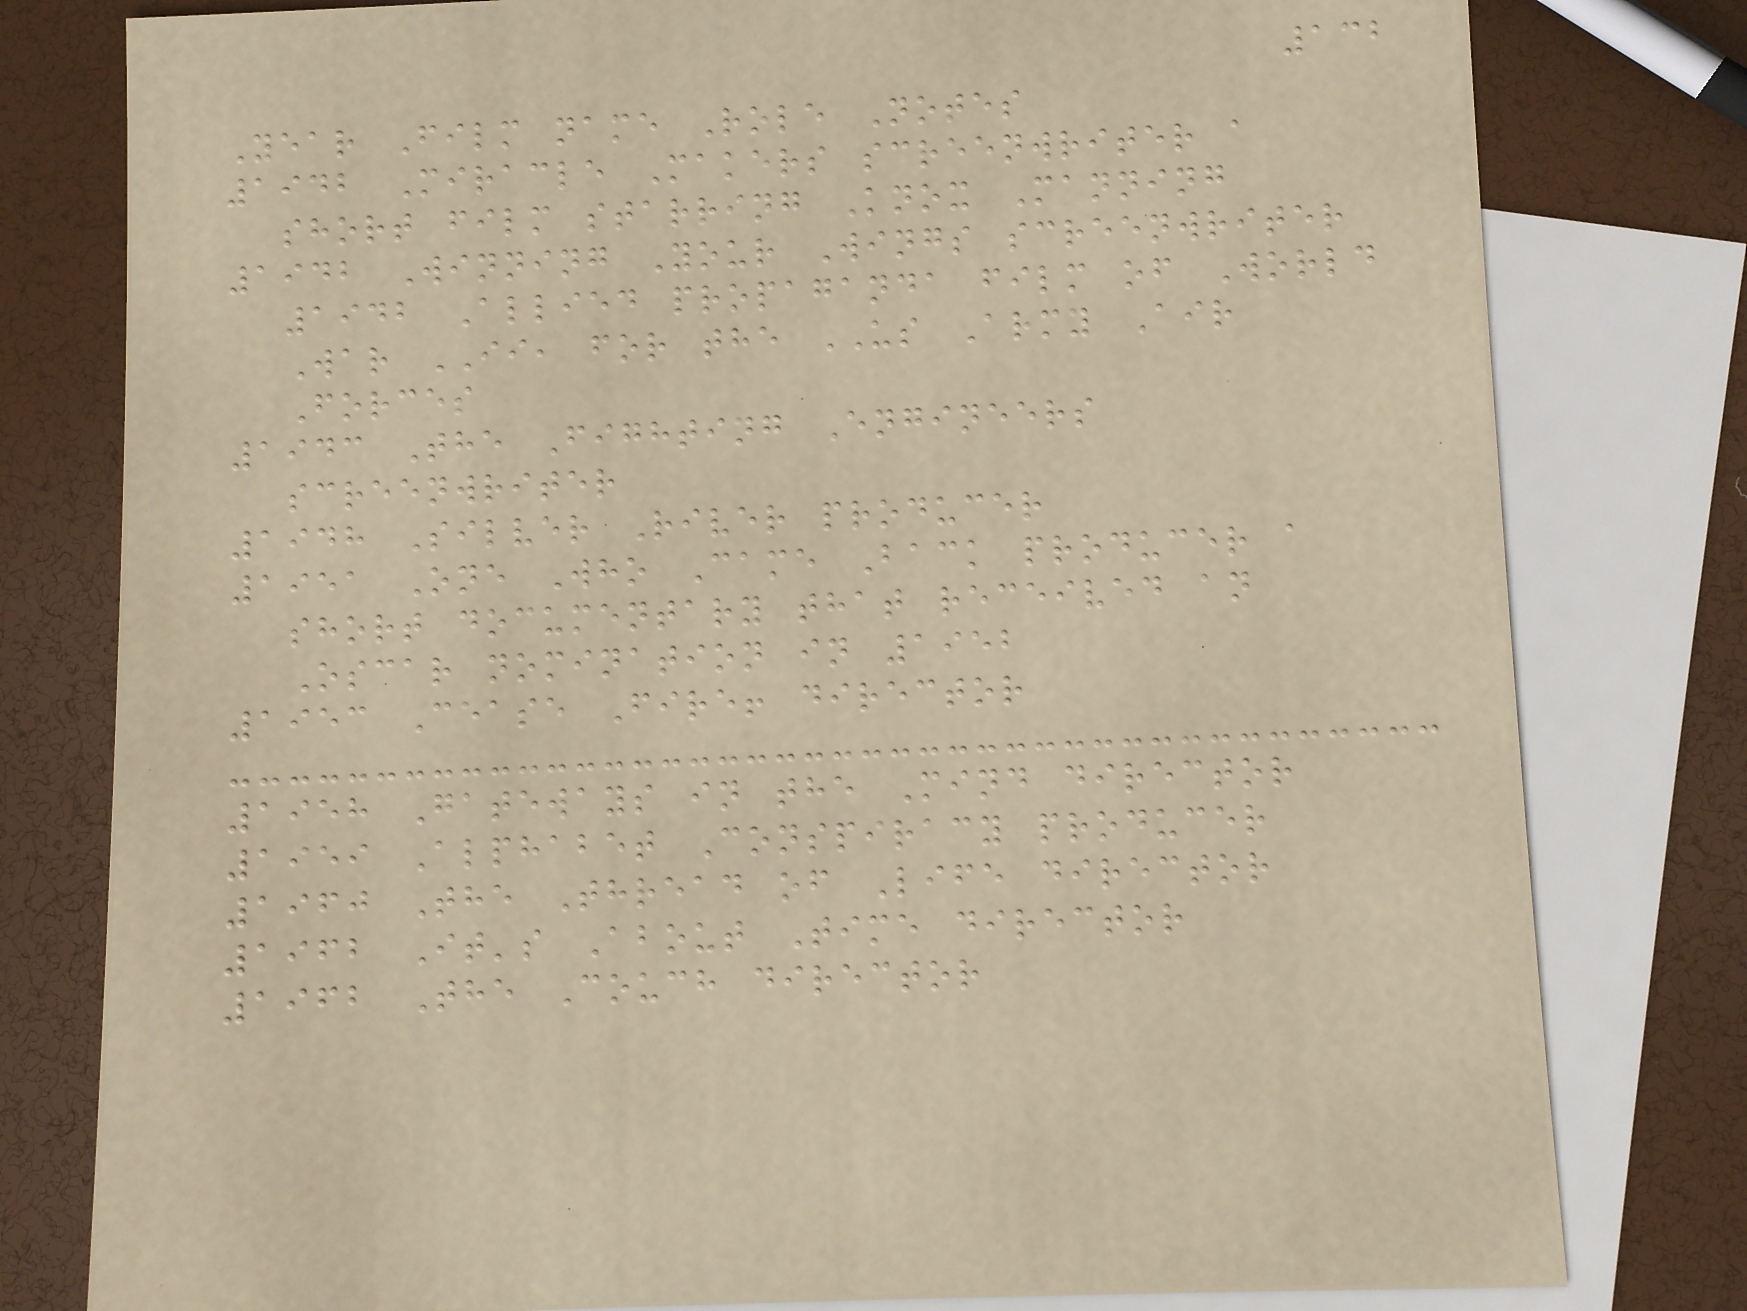132
Year Film name Role Notes
1942 Miracle Makers screenwriter a
short film starring Knox Manning
1942 Winning Your Wings screenwriter
1942 Allied propaganda film of World
War II, for the US Army Air
Forces
1943 The Fighting Engineers
screenwriter
1948 Silver River producer
1951 One Who Came Back producer a
short documentary that received an
Oscar nomination in 1952
1953 Cease Fire! director
1958 Gateways in the Mind director
1959 Alphabet Conspiracy producer
1960 The Thread of Life director
1962 It's About Time director
1962 The Couch director
